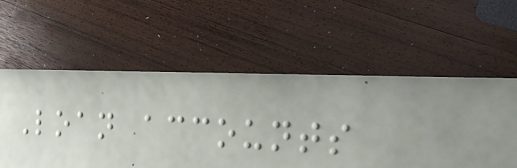Loan accounts
